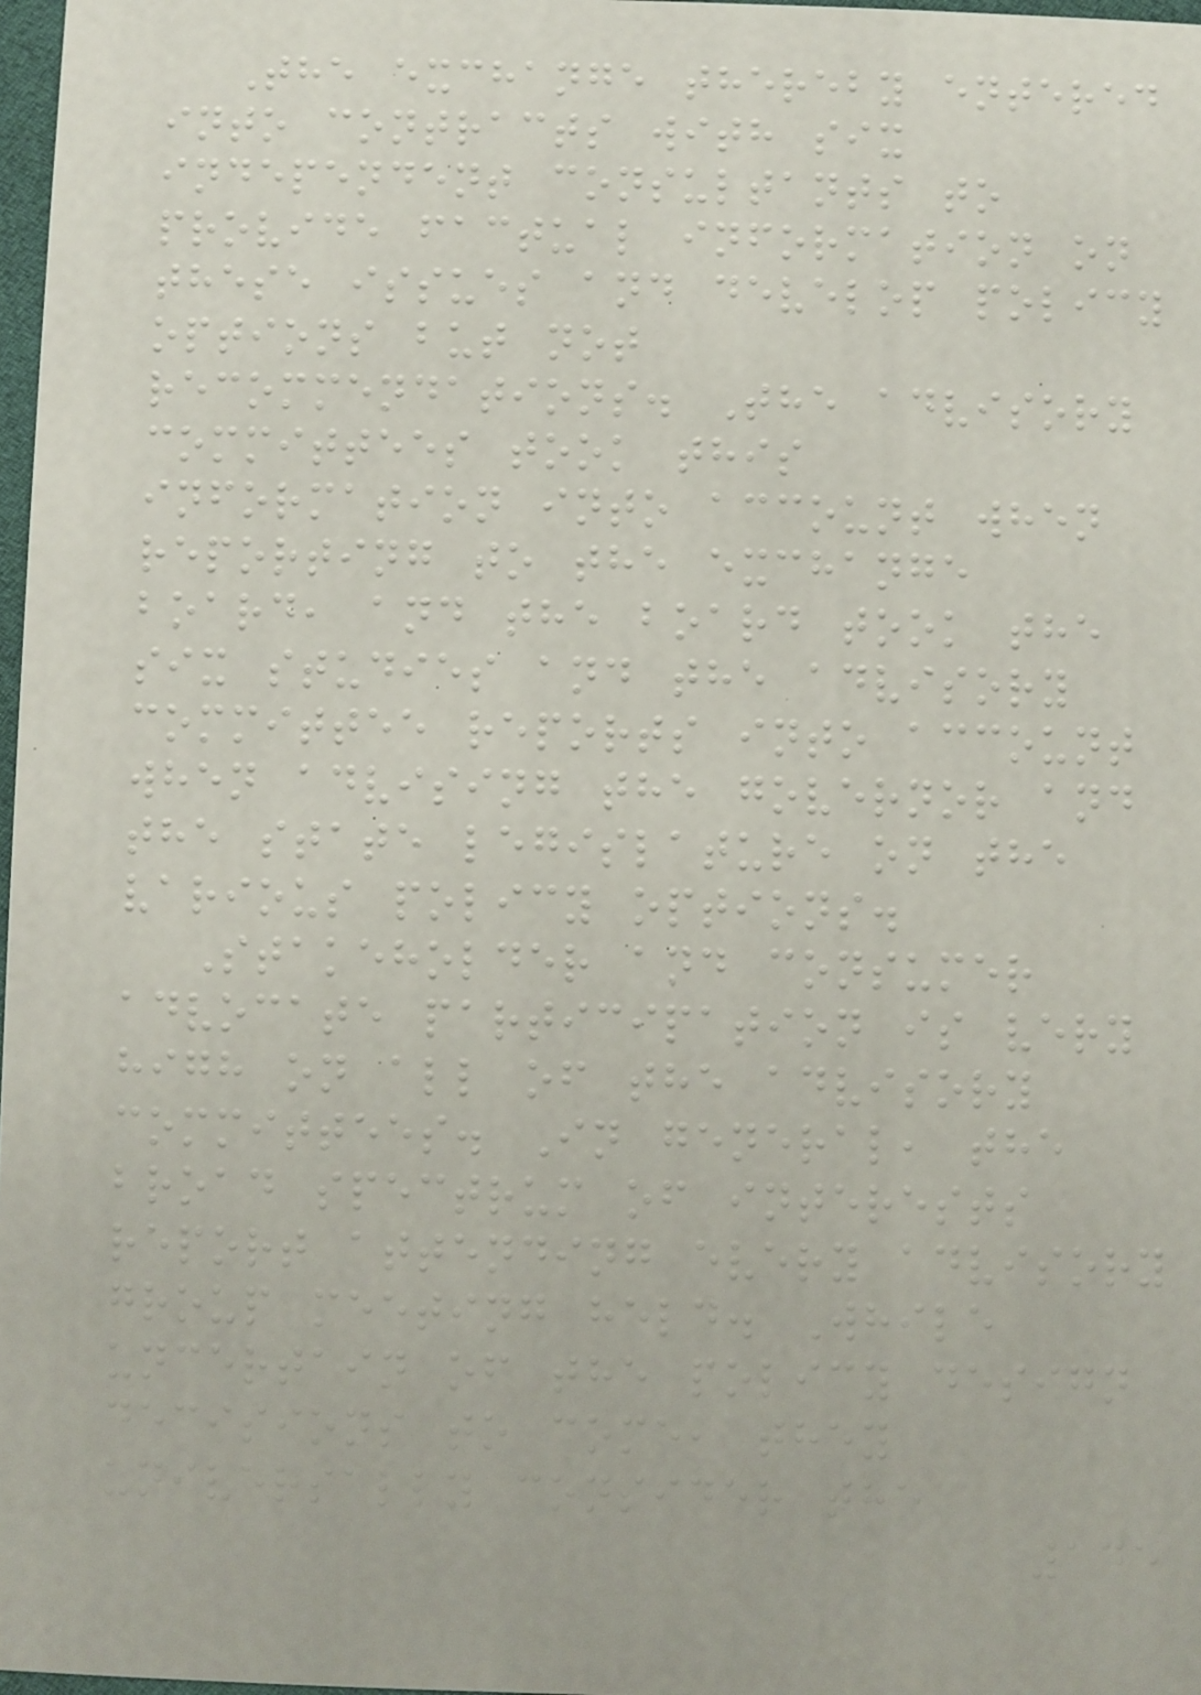The exchange thereby entered
into contracts with six
independent consultants to
provide factual information on
these issues and develop policy
options but not
recommendations. The advisory
committees took this
information into account when
reporting to the exchange
board, and the board took the
six studies and the advisory
committee reports into account
when advising the governor and
the state legislature on the
various policy options.
Stakeholder and consumer
advocate participation is very
high on all of the advisory
committees. In general, the
broad spectrum of interests
report attending every advisory
group meeting held. While
uncertain of the policy design
decisions to come, they
universally consider the
145
